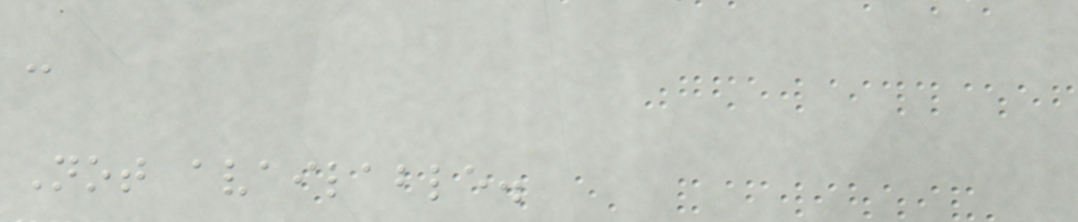:
Not available.
